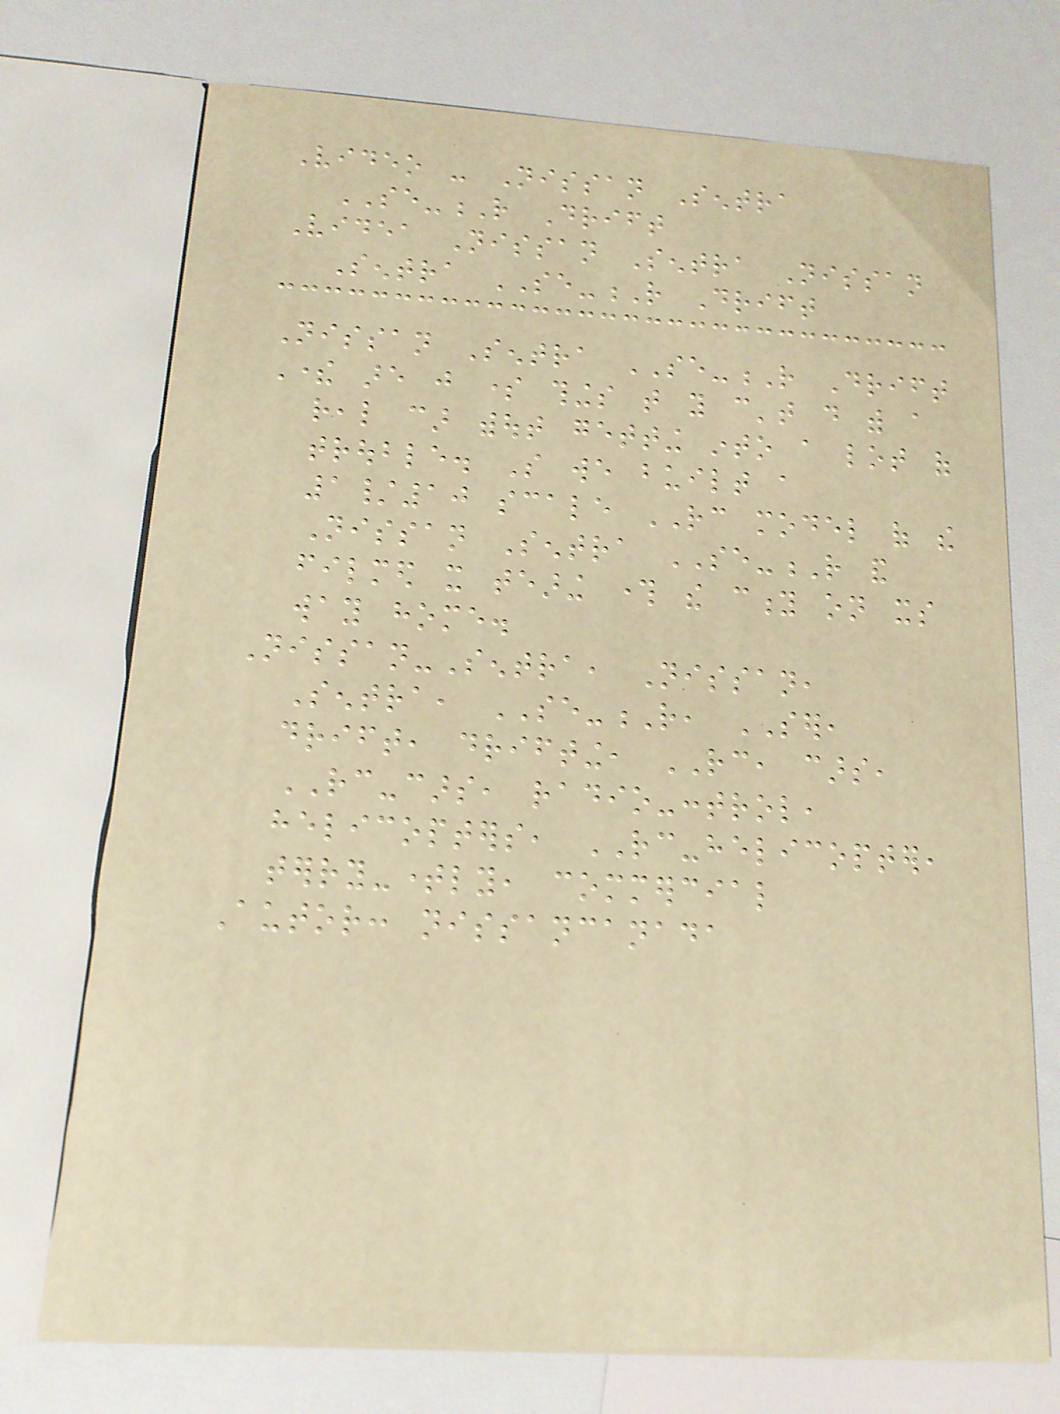Video - Nissan Sentra
SE-R Drift
Videa Nissan Sentra Nissan
Sentra SE-R Drift
Nissan Sentra SE-R Drift
There are just some things that you can't do with a
real car without getting into a lot of
trouble. So we built a
1/10 scale RC model of the
Nissan Sentra SE-R and
filmed it tearing through the city on its
way home.
Nissan-Sentra, Nissan,
Sentra, SE-R, SER,
drift, drifting, RC, cars,
RC-cars, radio-control,
helicopters, RC-helicopter,
terry-timely, commercial
Autor: nissancanada
